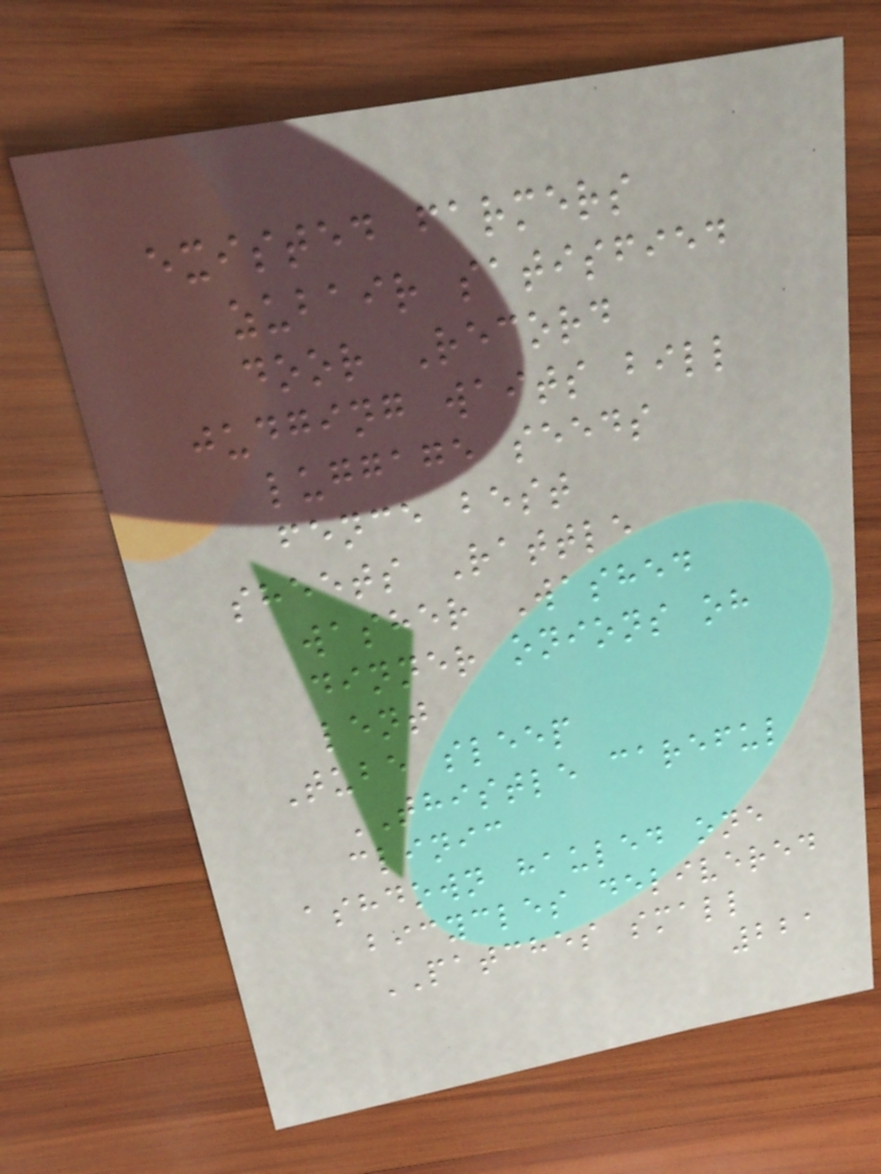existed farmers
zubair satisfied
door Record
judging waits bill
luggage seeds
fence best
sheets Rattle
washer Washed
dinner onions oh
lent
Tube sleep
THISTLE careful
clinic
ashdown hauled one
bicycles delivered
PATCHES small
221
